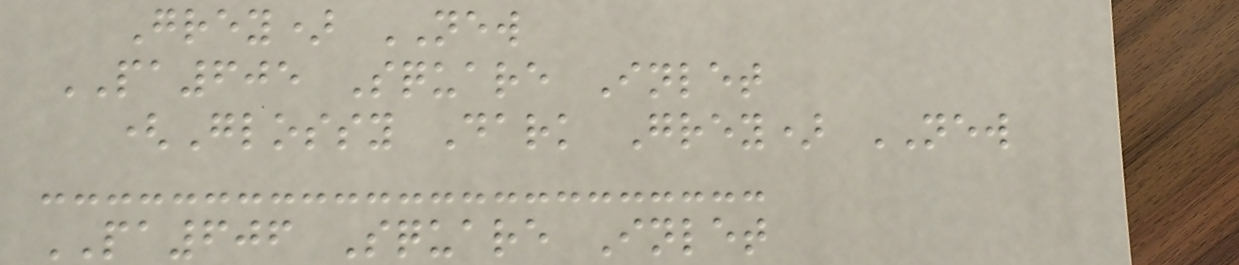Grey) NEW
PA605 Square Inlet
(Glossy Dark Grey) NEW
PA606 Square Inlet
